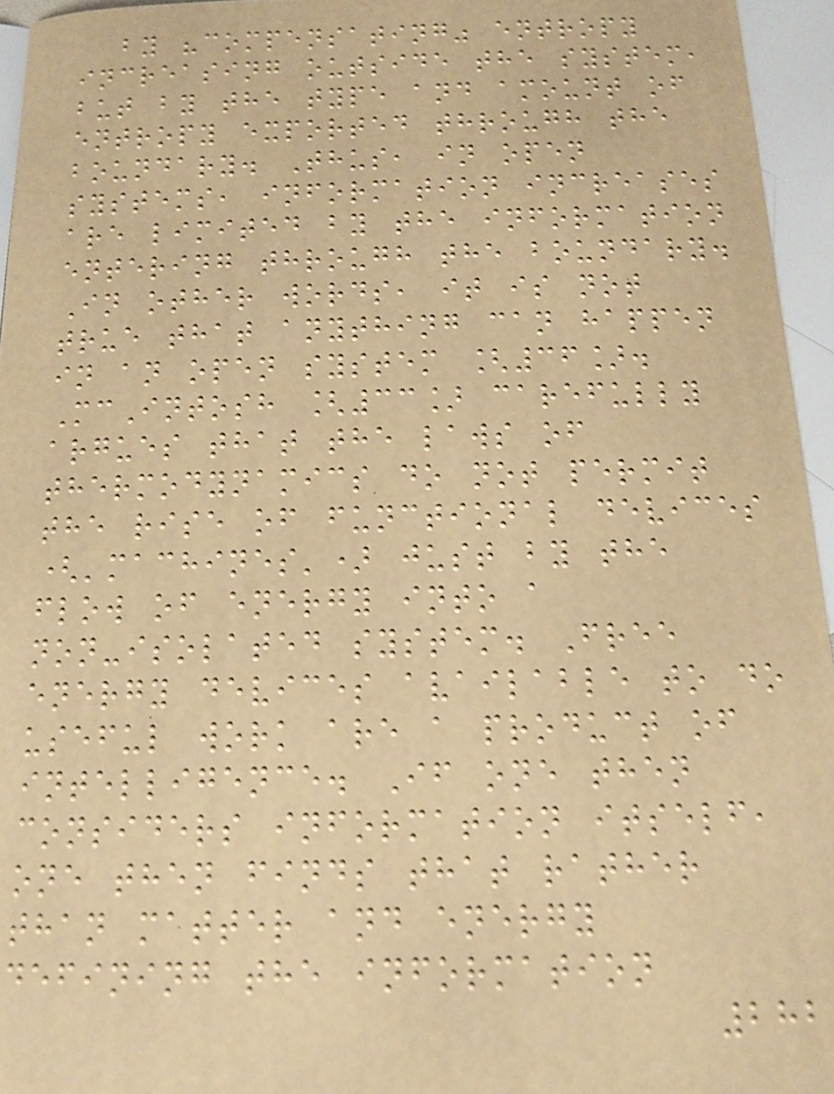by "compensating" entropy
increasing outside the system,
but by the type and amount of
entropy exported through the
boundary. Thus, in open
systems, information increases
are limited by the information
entering through the boundary.
In other words, it is not
true that anything can happen
in an open system [36].
McIntosh [33] carefully
argues that the laws of
thermodynamics do not permit
the rise of functional devices
('machines') just by the
flow of energy into a
non-isolated system. Free
energy devices available to do
useful work are a product of
intelligence. If one then
considers information itself,
one then finds that rather
than matter and energy
defining the information
282
